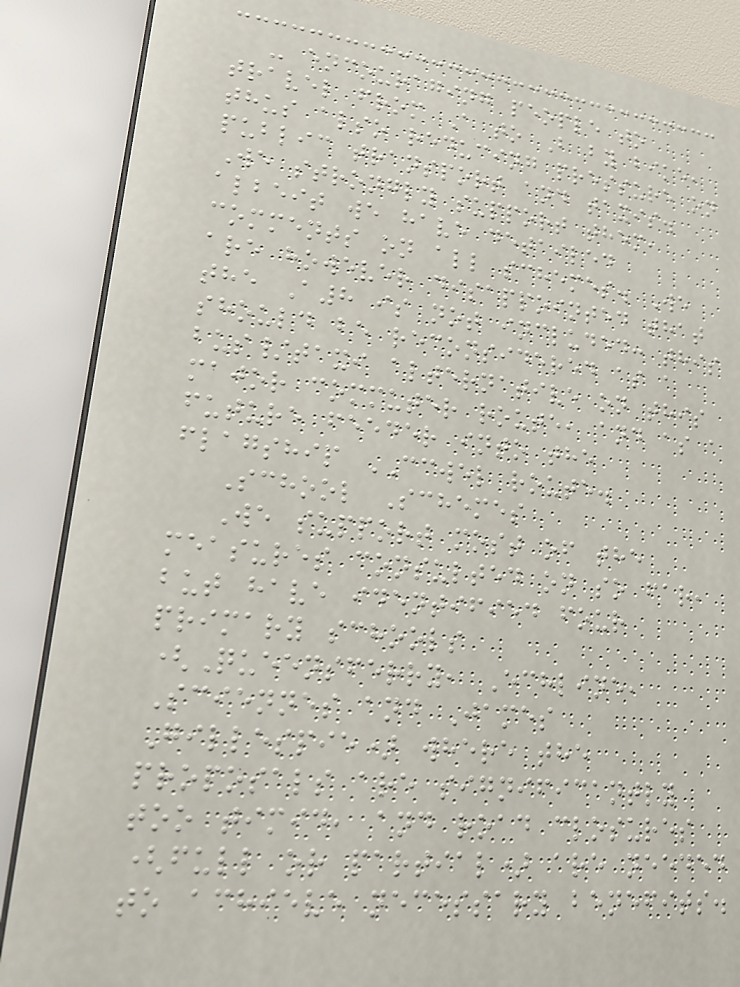- encouraging people to
travel from A to B by bike,
thus also reducing pressure on
public transport and taxis.
We strongly support them,
albeit we have detailed
comments on all schemes. We
are however disappointed that
the A8 is not included: this
should be reconsidered as a
bus/taxi alternative on this
major commuter route, and as a
future feeder into the
flagship CCWEL route.
School Schemes
We support most of the
measures consulted on so far,
but have identified four
primary schools
(Queensferry, Echline,
Sciennes and James
Gillespie) where the
proposals are significantly
too timid, and road closures
(full or partial) are needed
to achieve necessary benefits.
